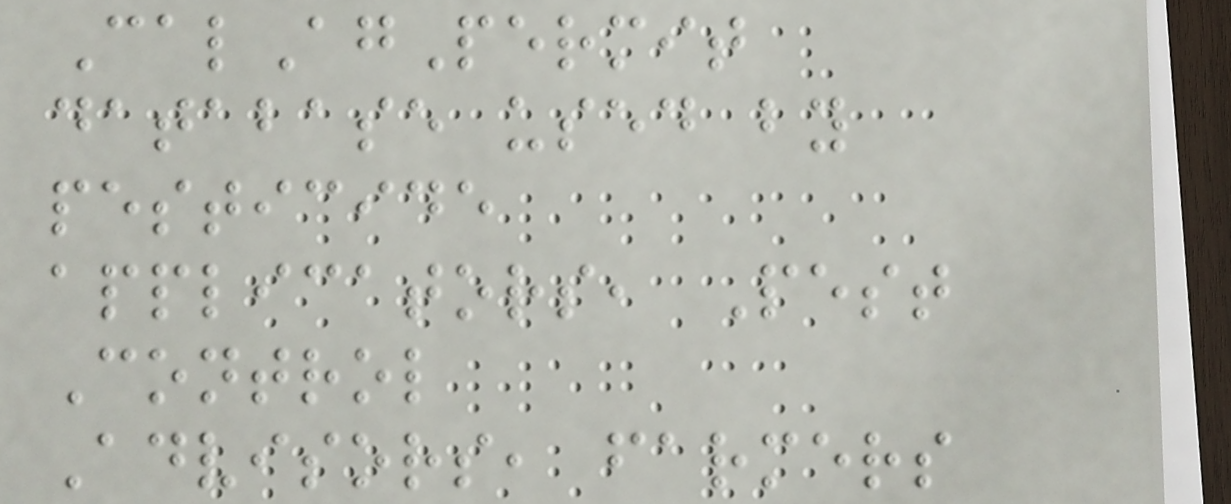CalAgPermit
database used by
pesticide
applicators, Pest
Control
Advisors, farmers
